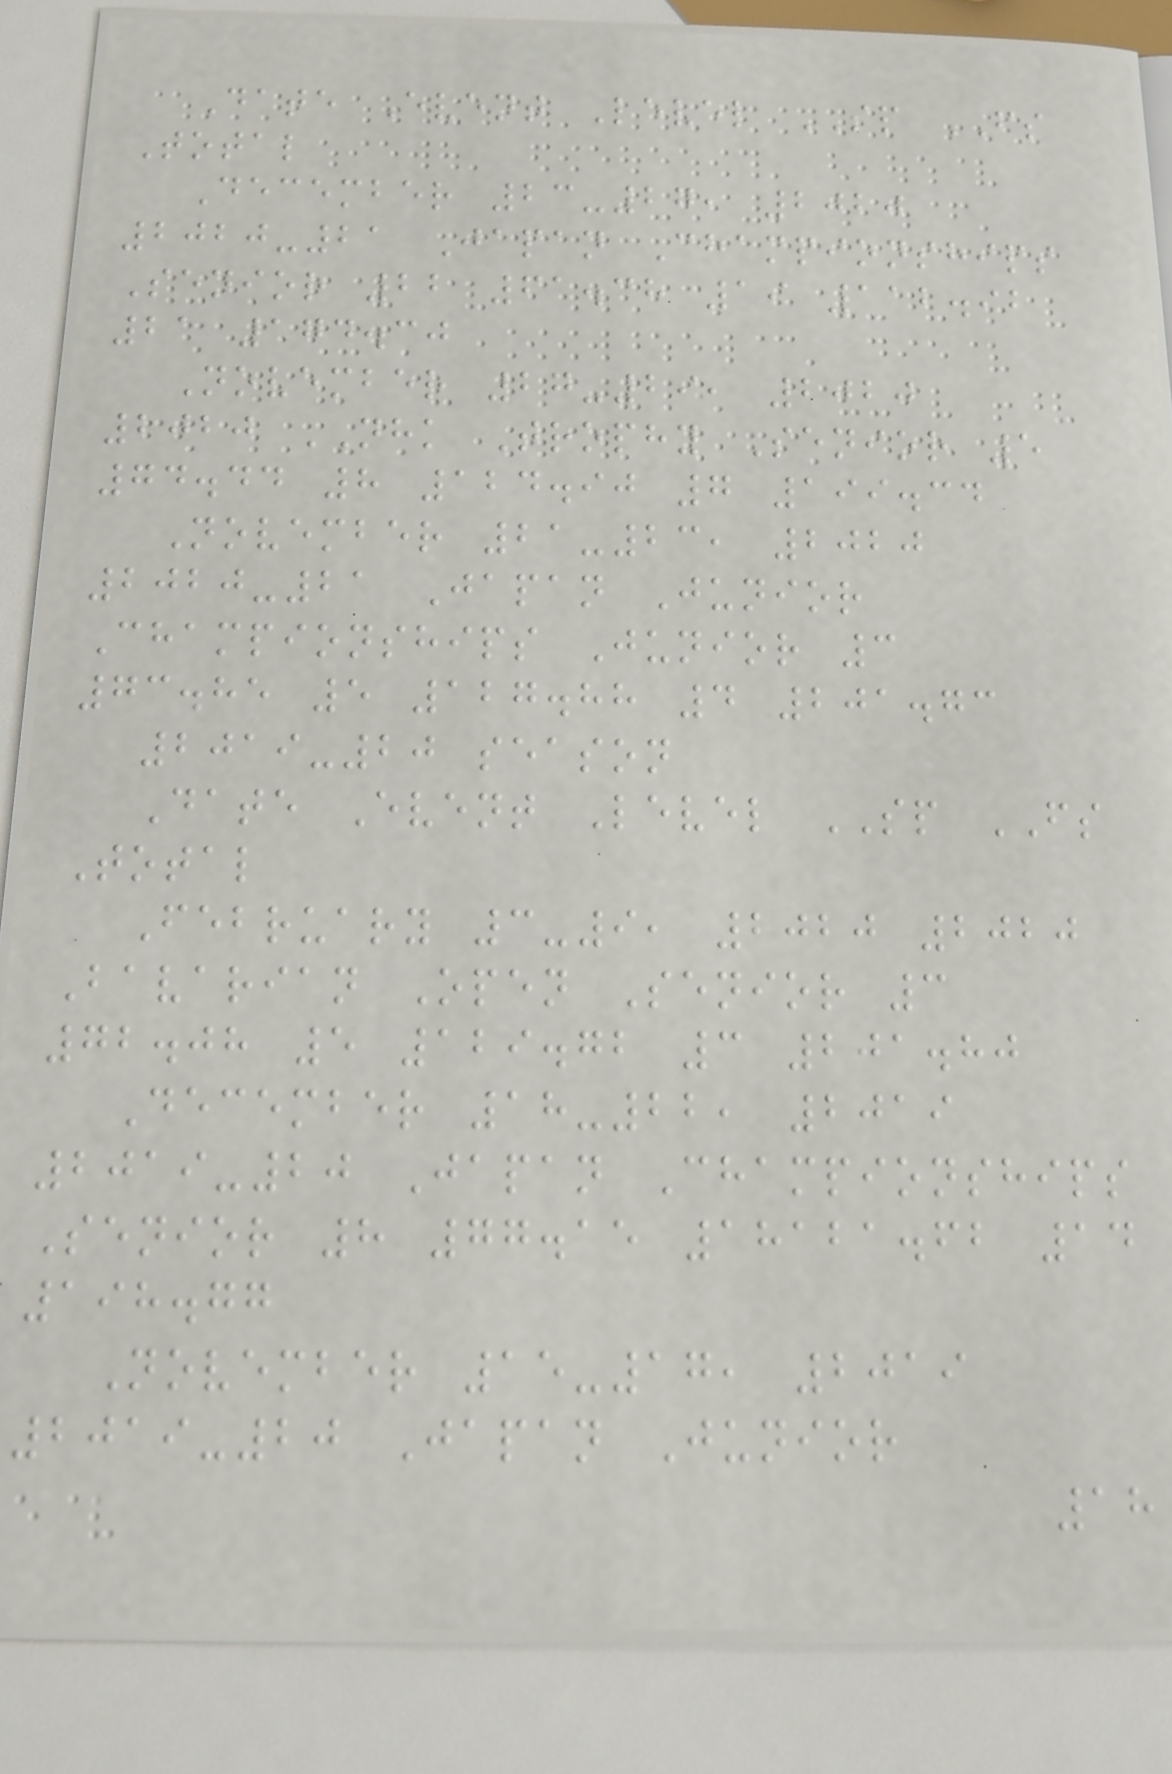Date Event Level SP FS
Total
December 23-27, 2020
2020-21 Japan Championships
Senior 22 61.38 19 112.92
21 174.30
November 27-29, 2020
2020 NHK Trophy Senior 5
74.44 8 124.90 7 199.34
November 21-23, 2020
2020-21 Japan Junior
Championships Junior 3
73.85 5 127.88 4 201.73
2019-20 season
Date Event Level SP FS
Total
February 3-9, 2020 2020
Bavarian Open Senior 3
72.08 5 129.72 3 201.80
December 18-22, 2019
2019-20 Japan Championships
Senior 8 77.15 18121.62 14
198.77
November 15-17, 2019
2019-20 Japan Junior
18
